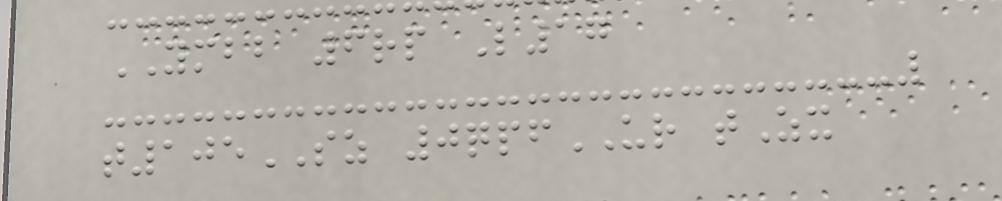YMBB 6rp L17
t105SZ 0qpfUR tZx
